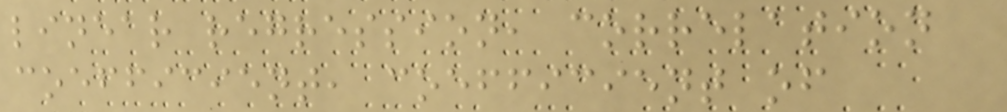linear regression, correlation
coefficient, coefficient of
